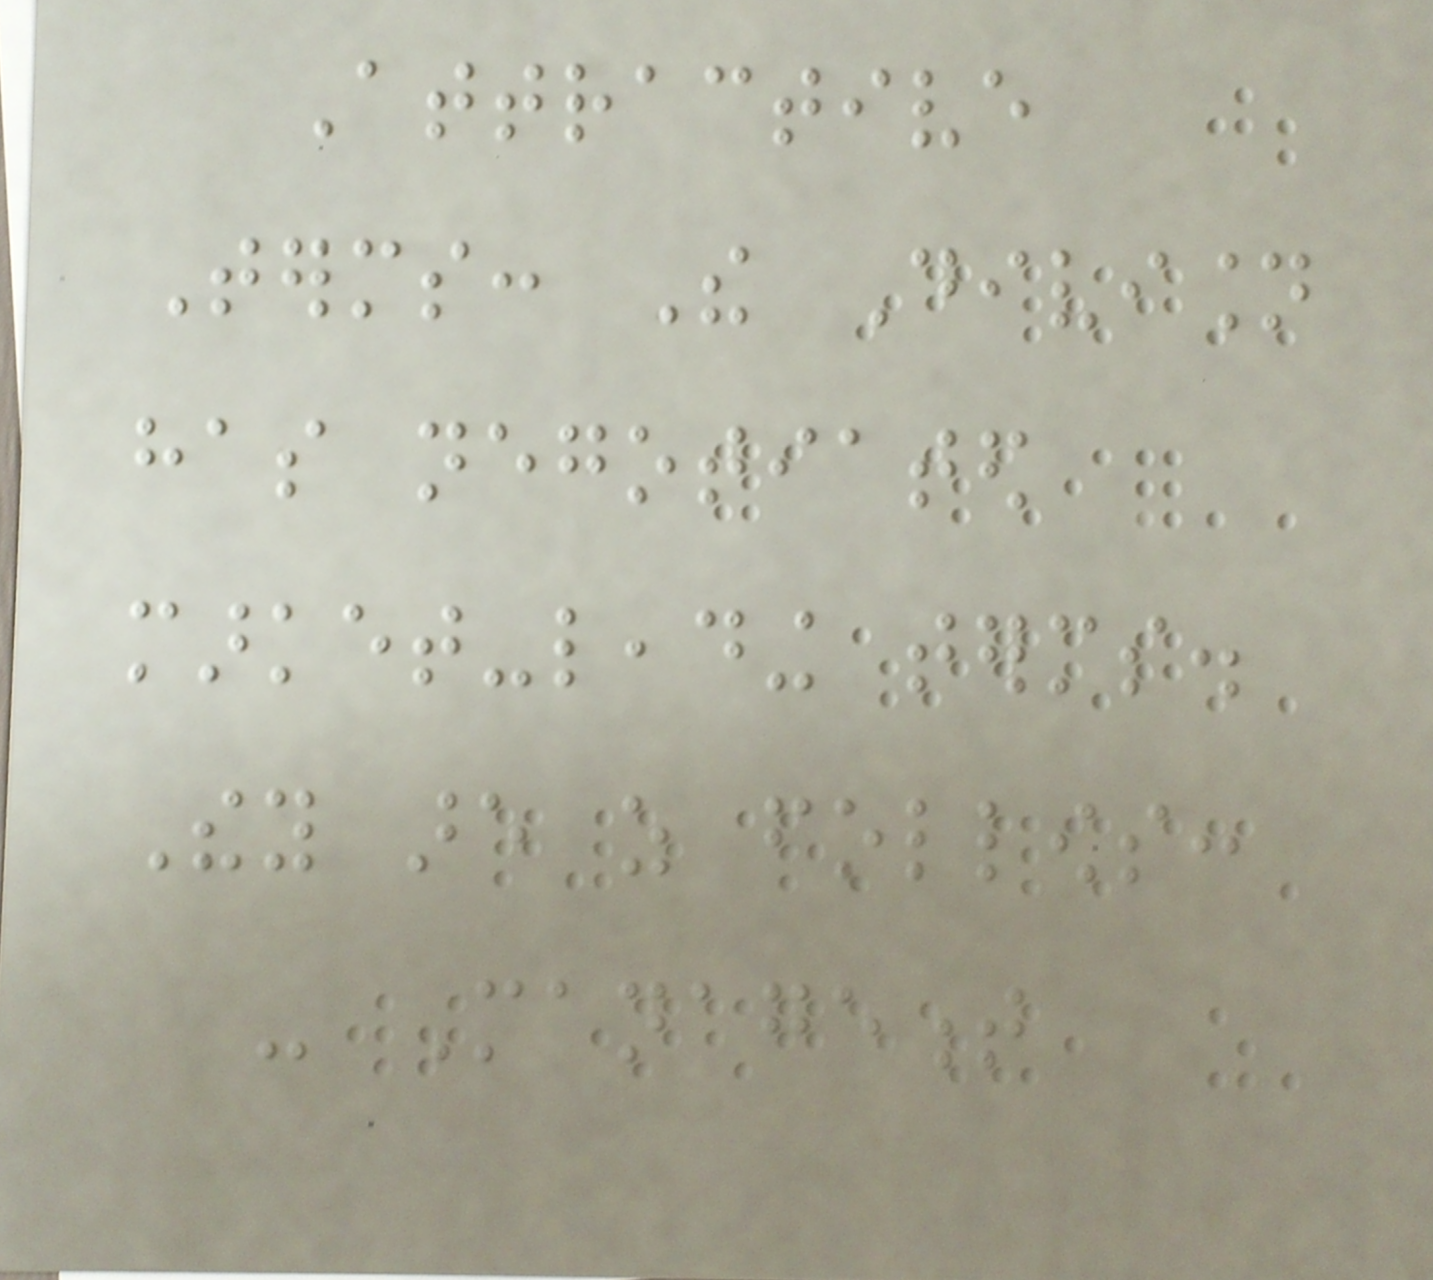Attractive
Terms: The Division
has negotiated
market-leading terms.
They are as follows:
- Management
